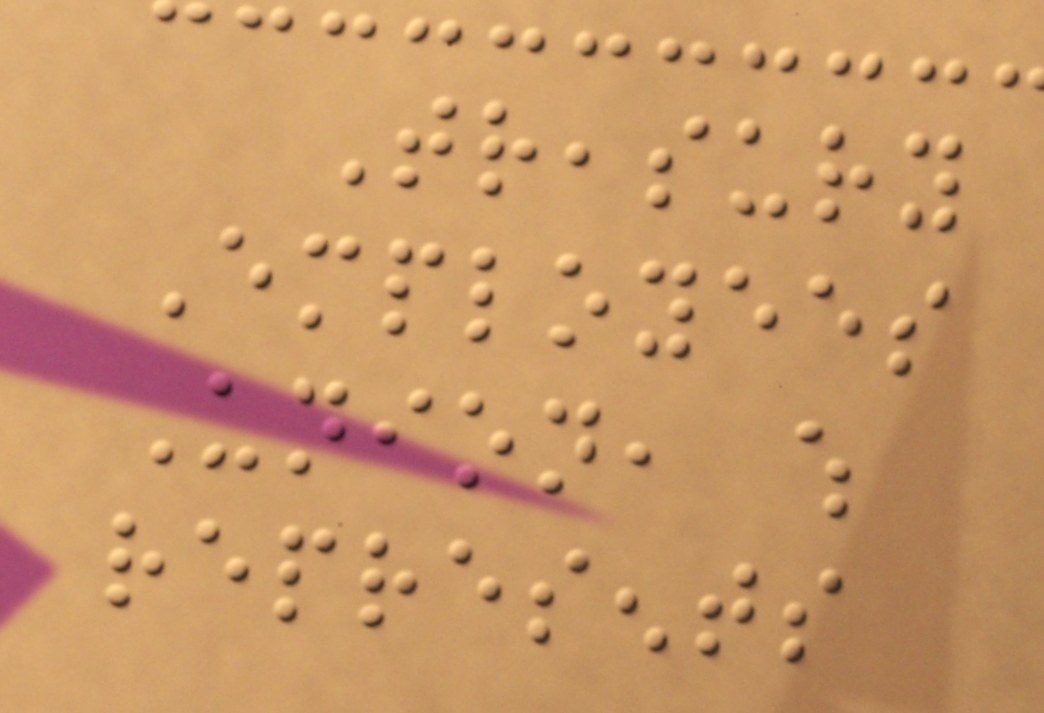Treasury
Employees
Union, which
represents
